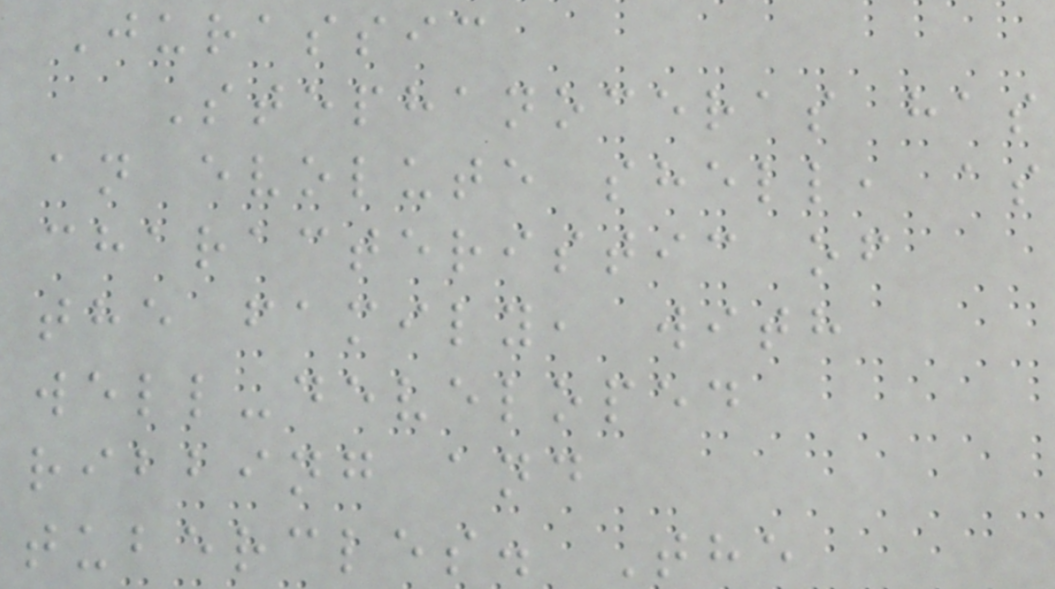Jurassic
Stephanoceras has
an evolute shell, as
characteristic of
the family, with
well-developed
ribbing and
tubercles. The
